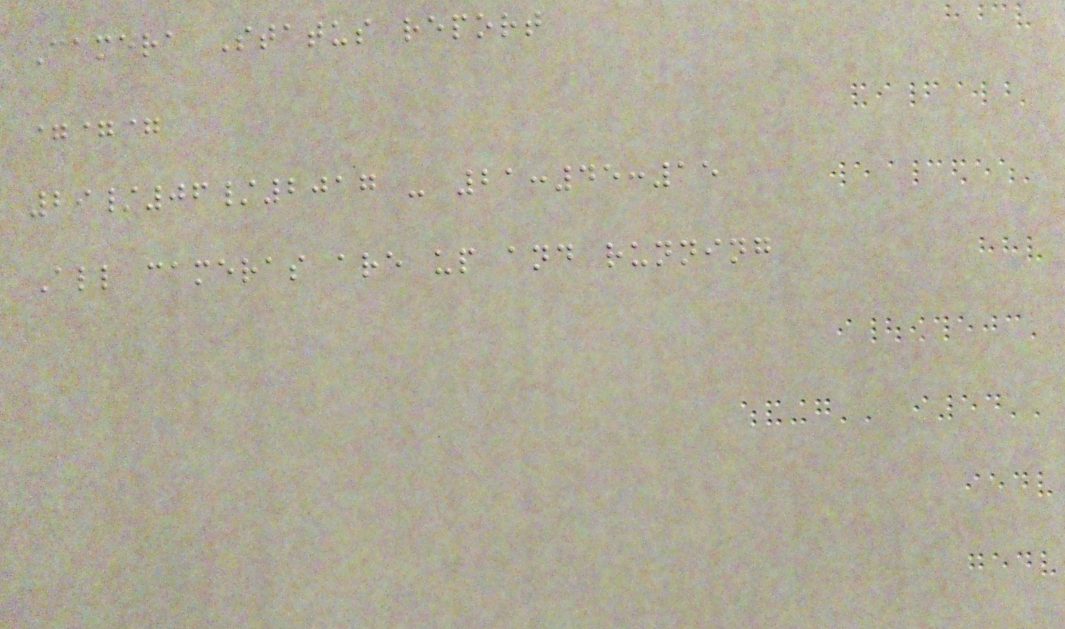Camera Status report
===
29/06/2017 - 21:45:15
All cameras are up and running
